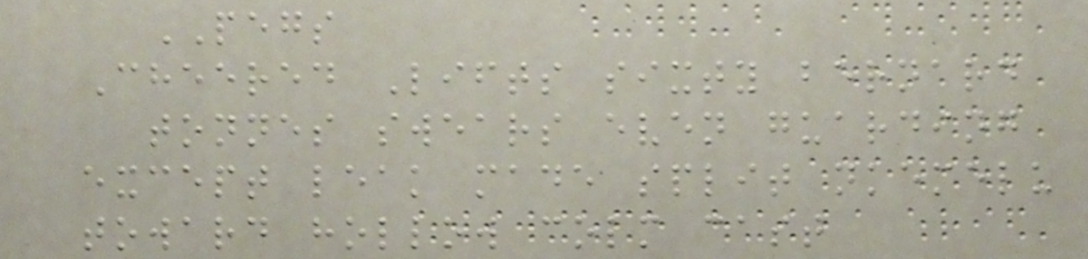PEGS
Cheered Lifts sixty bernard
tonnes swears even guarding
except leak made split nkemelu
toward hollow colm cast
